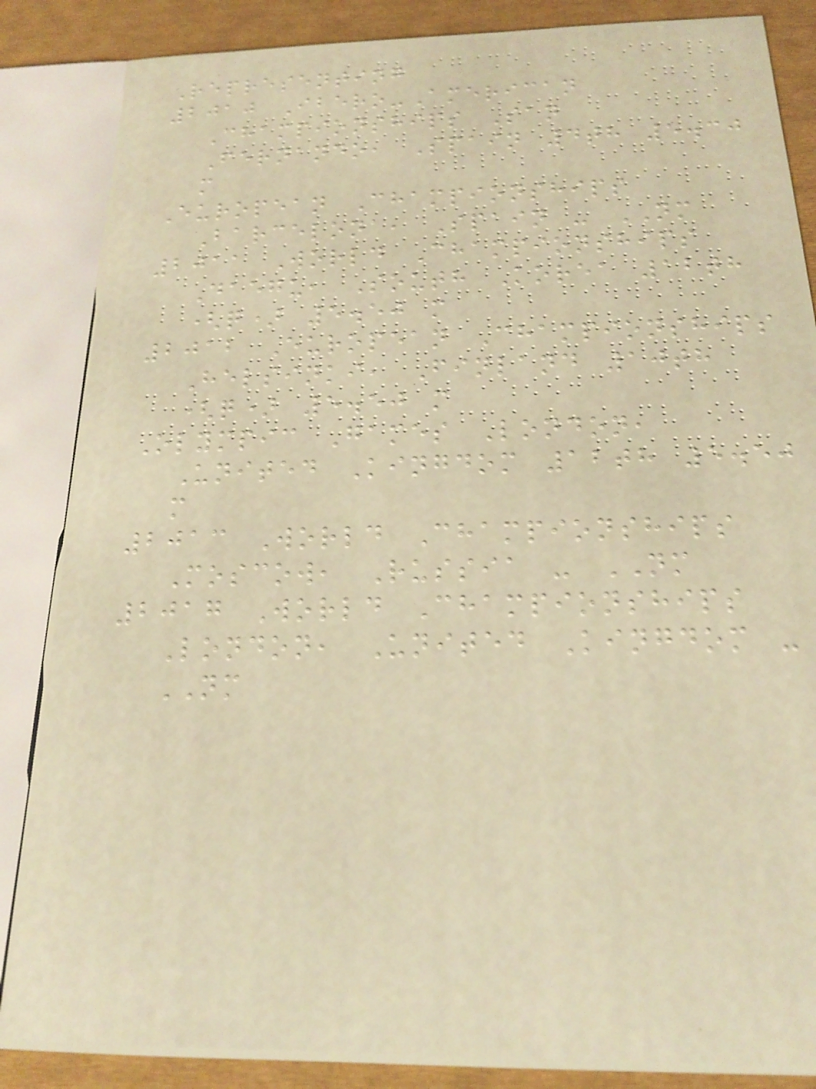Representing
2010 Ibero-American
Championships San
Fernando, Spain 4th 5.30
m
European Championships
Barcelona, Spain - NM
2011 World Championships
Daegu, South Korea 12th
(q) 5.50 m
2012 European Championships
Helsinki, Finland 10th
(q) 5.50 m
Olympic Games London,
United Kingdom 12th 5.50
m
2013 World Championships
Moscow, Russia - NM
2017 World Championships
London, United Kingdom -
NM
